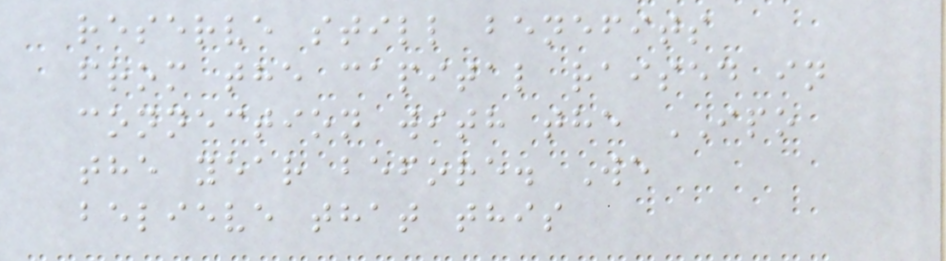reserve still benefits
from the capital raised in
connection with the IPO
the year before. We
believe that this
